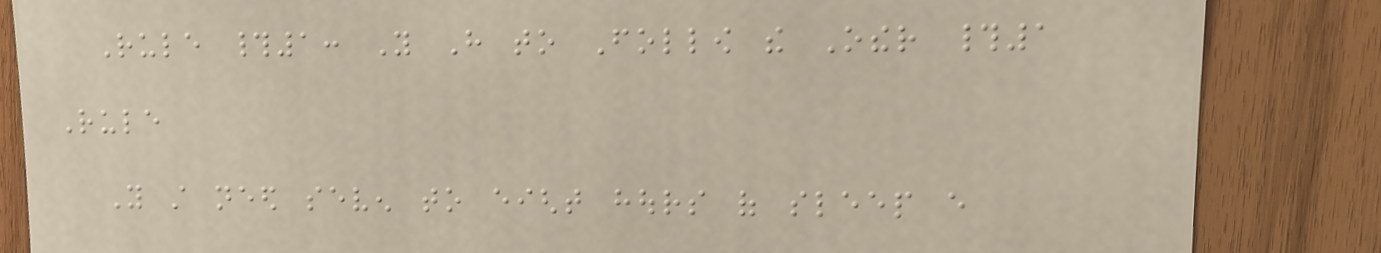Rule #1: You Have to Follow the Other #1
Rule
You still need seven to eight hours of sleep every
